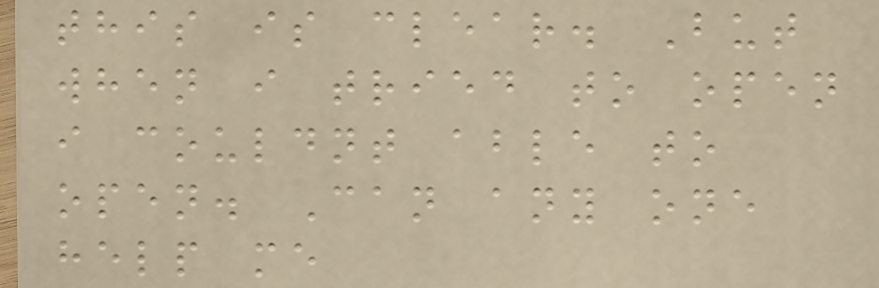this is clear. But
when i tried to open
i couldnt able to
open. Can any one
help me
